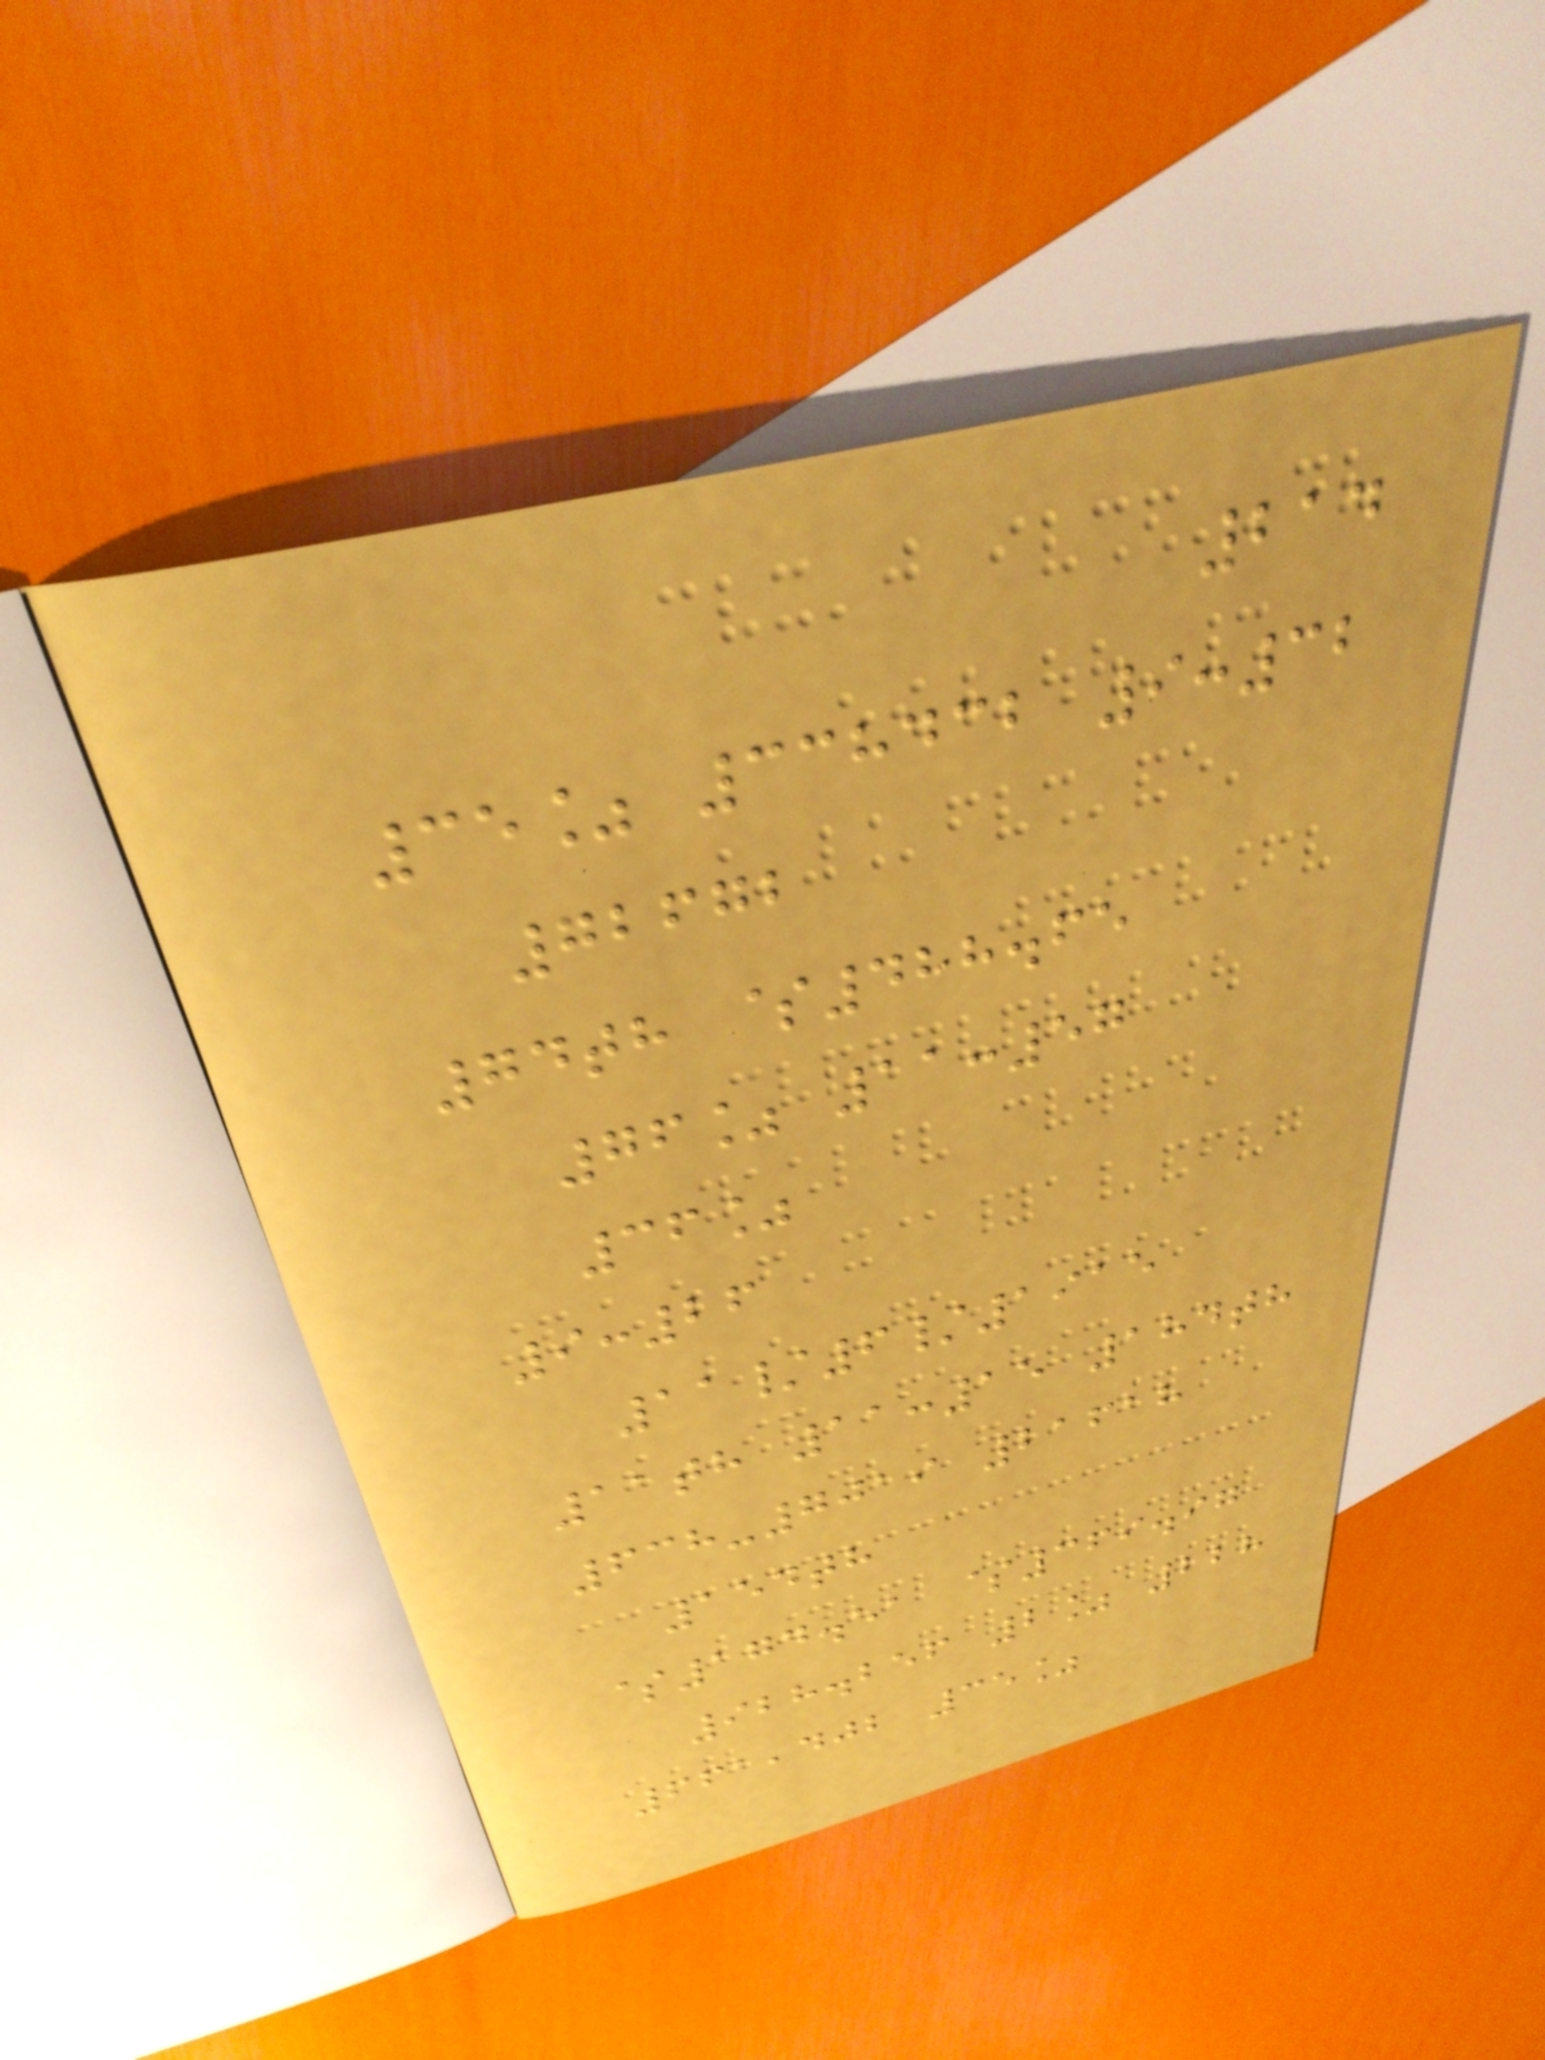214
35% 338432 9:32
72672
74th $488.65
76% 11:57
36%
9:26
11/6/1915
11th 11:15 184th
638-7019 21618
154th
$174.51 $369.97
928.256 2% 228
661,402 35%
